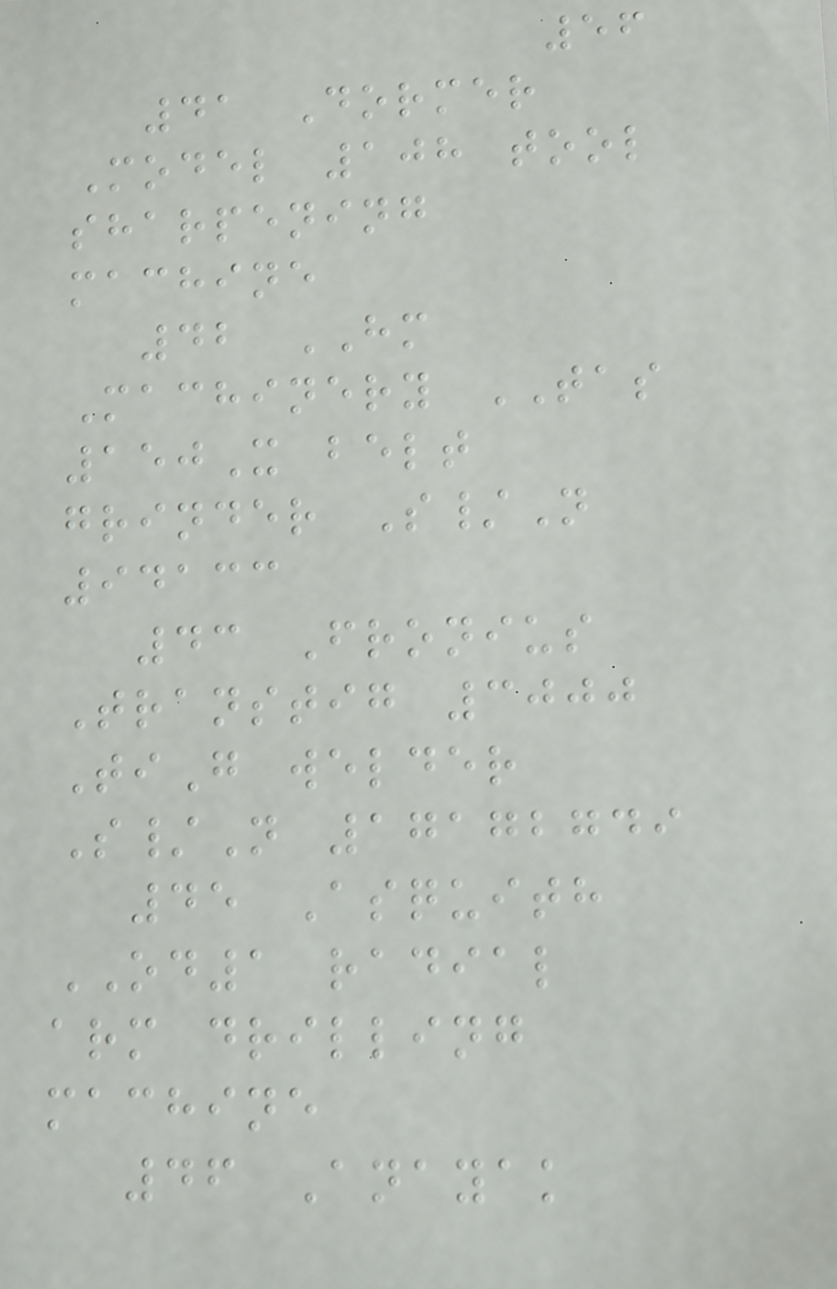56
41 Dormer
Model 108 tool
sharpening
machine
42 HM
Machinery TAS
150X belt
grinder S/N
94133
43 Fronius
Transtig 3000
TiG welder
S/N 17172749
45 Asquith
OD1 radial
arm drilling
machine
46 Anayak
